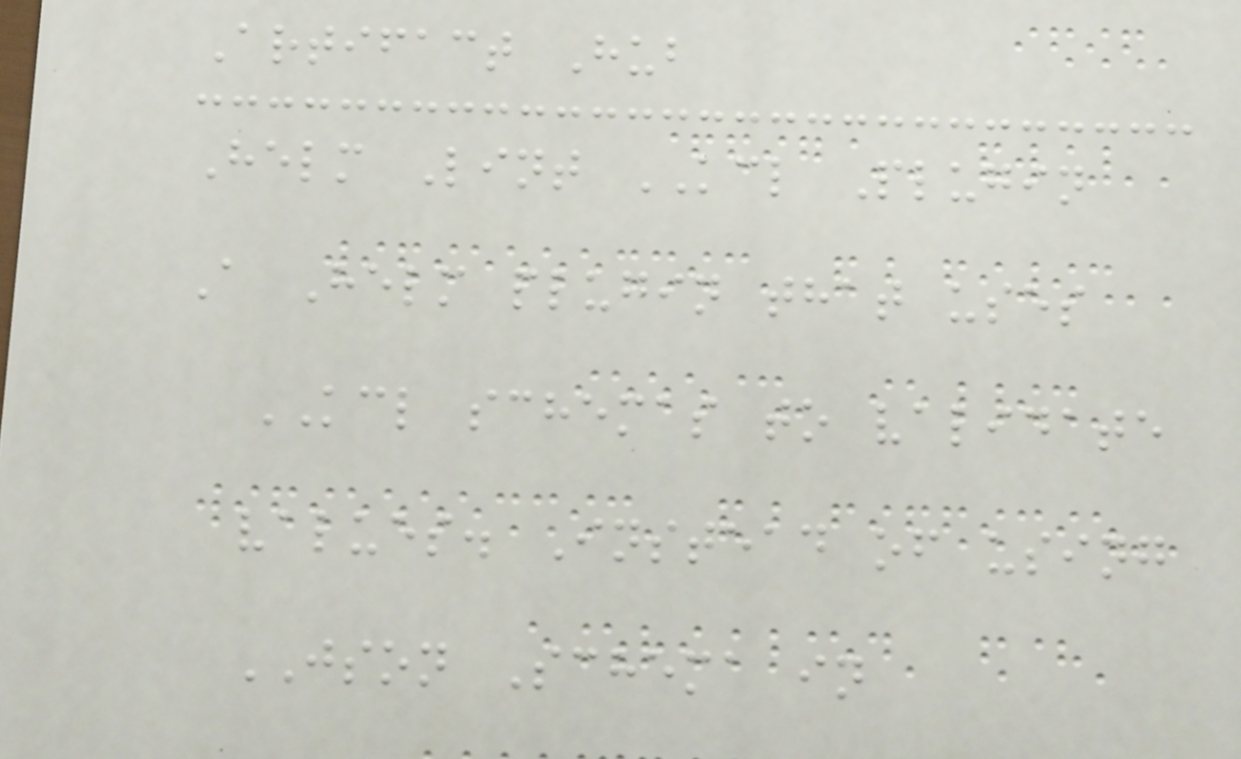Artifact Hub
Helm Lint KCL Plugin
A Helm plugin that uses
KCL schemas to validate
values. Instead of using
JSON Schema in
